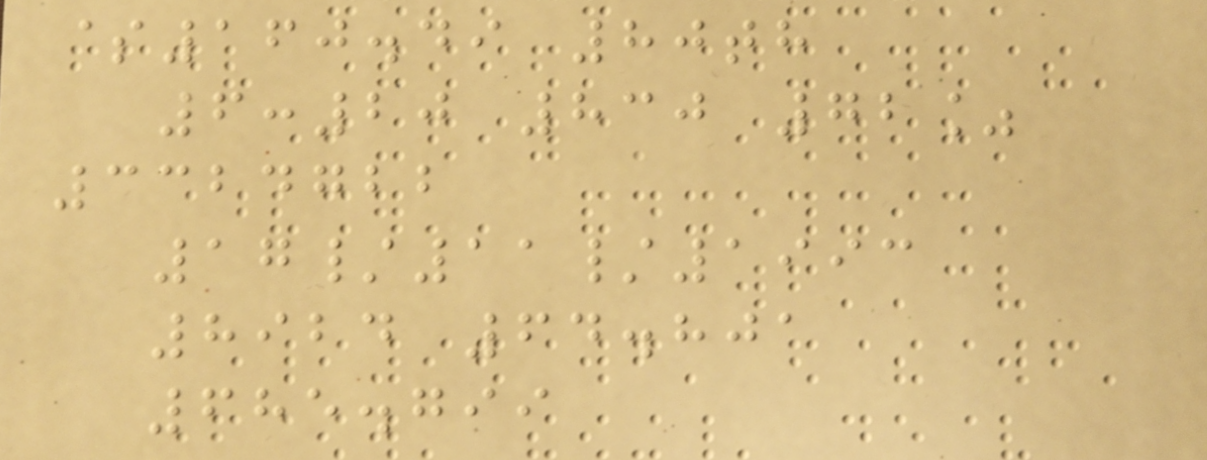$160.49 80th
6:20 830 72%
3324722
17/11/1993
8924 64.801
685.799
